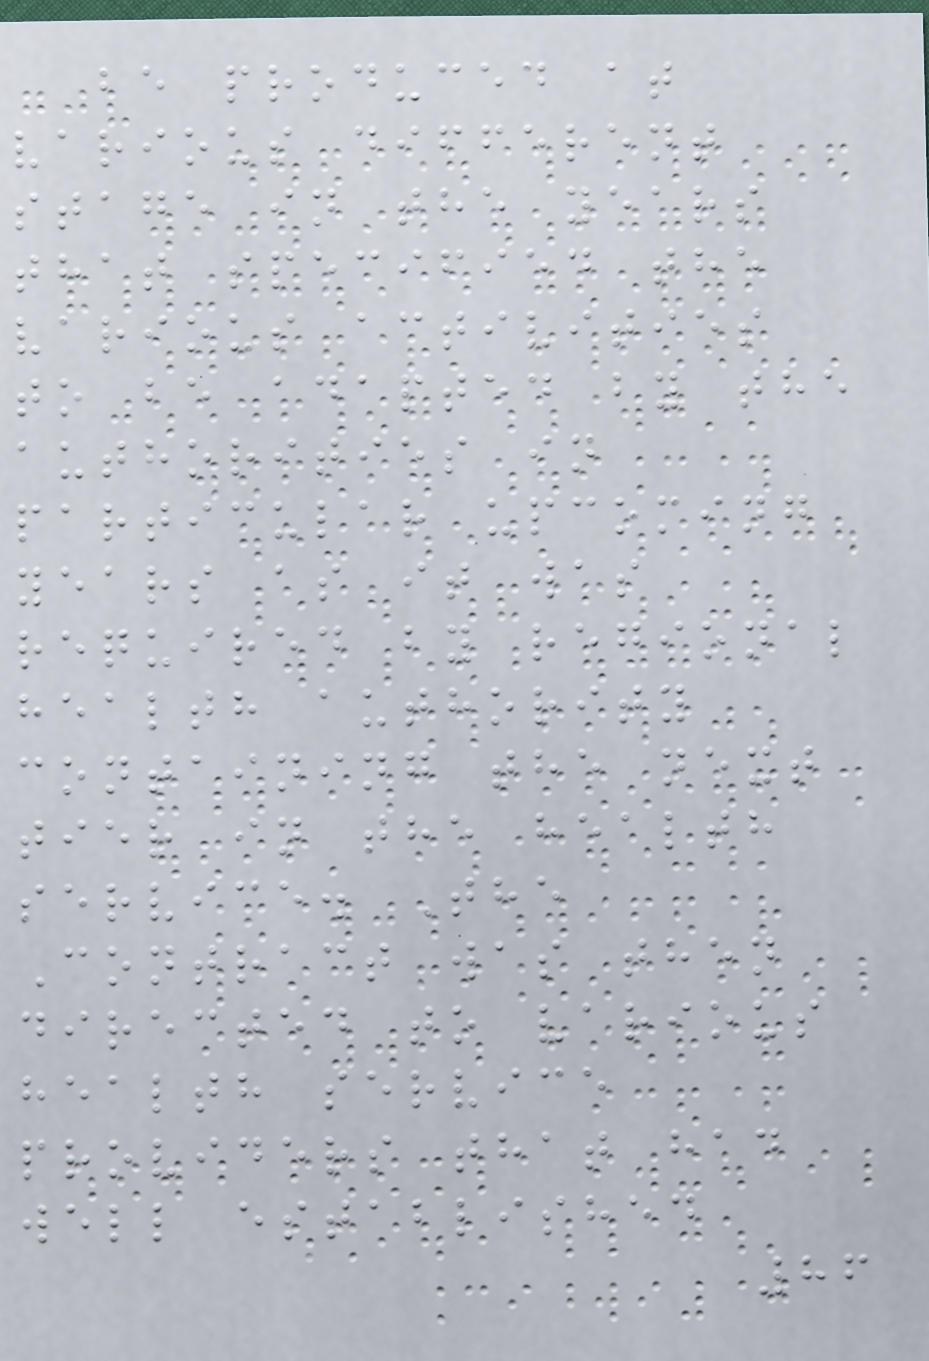be produced at
various different
stage in the years
that specified the
various activities
to be adapted by the
authorities in
particular upcoming
years as it was
required by regional
health authority
containing the next
tier in the health
service. The
Contract was then
directed to various
health service
providers that had
well established
86
